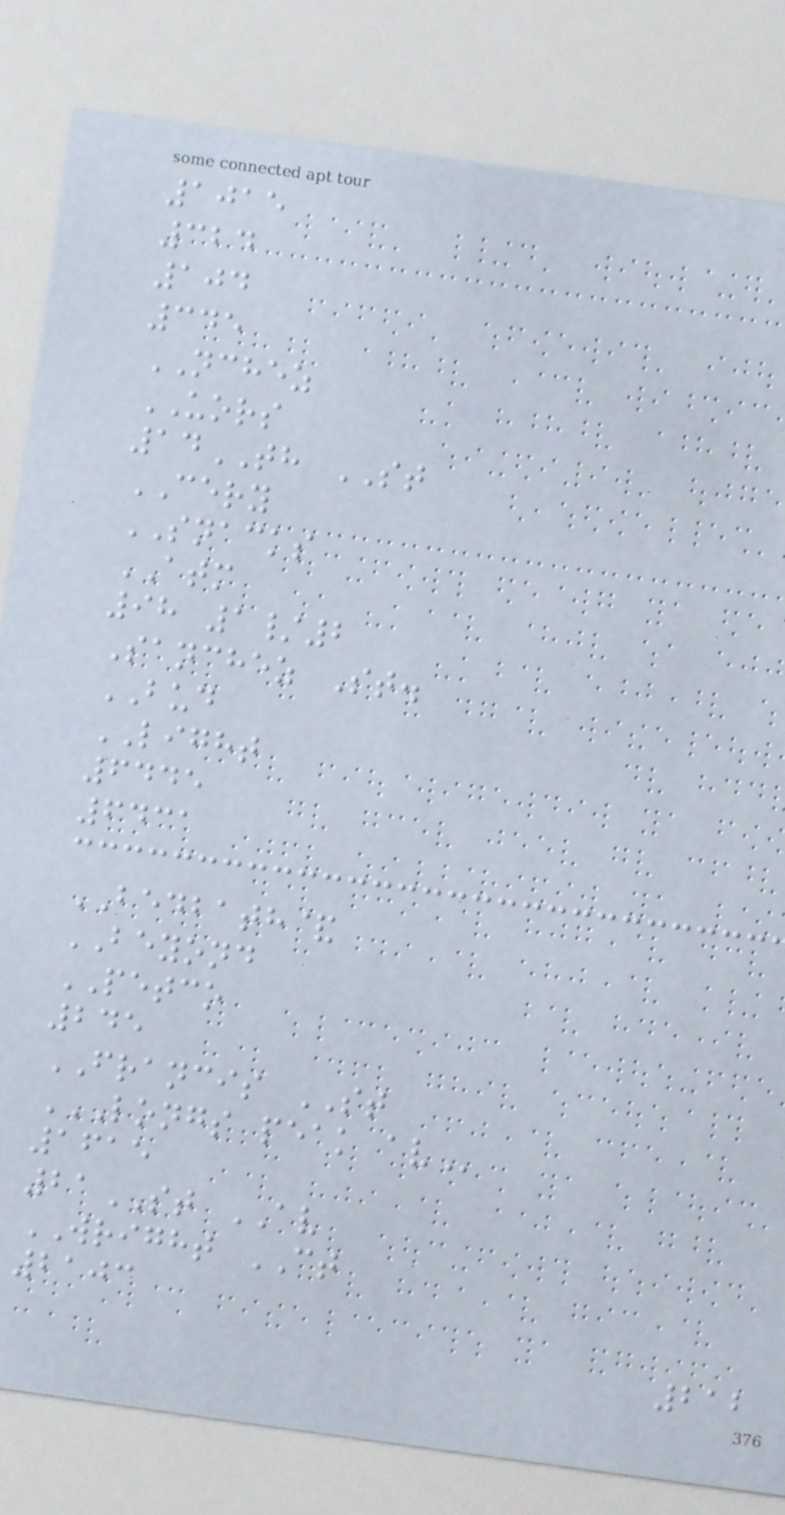1015
324
104
345
NCHEZ
UORS
14TH ST
CERY
SNACKS
ATM
98 1/2
Sanchez St.
BUD
LIGHT
6445
6431
BEDBATH&
BEYOND
PETCO
245
FRANCIS ST
LONGS PEAK AV
1615
21ST AV
WRIGHT CT
2103
212
